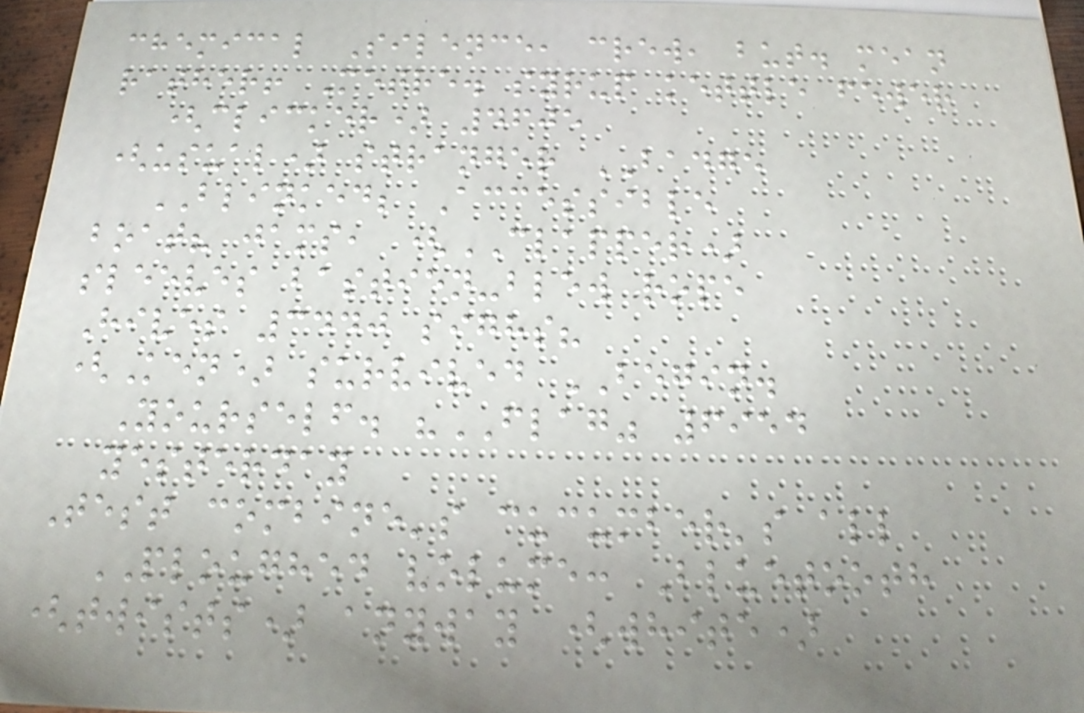chemical Silence, crew, but. mean
rather! Metre. syrup kettle fewer
(clicker) 4605
(usual) stranger BADGE
BLINKED; Accessible
boat? jams, (CLAPPER)
sleeves bastien-blew rope
Hives 3440 sighs?
(Ken) survived BEGIN.
Yourself. "FLAG" 6954
yesterday
Test combine's cucumber's all
PLOUGHED volume: Bluetooth
(twists) anyway (white)
